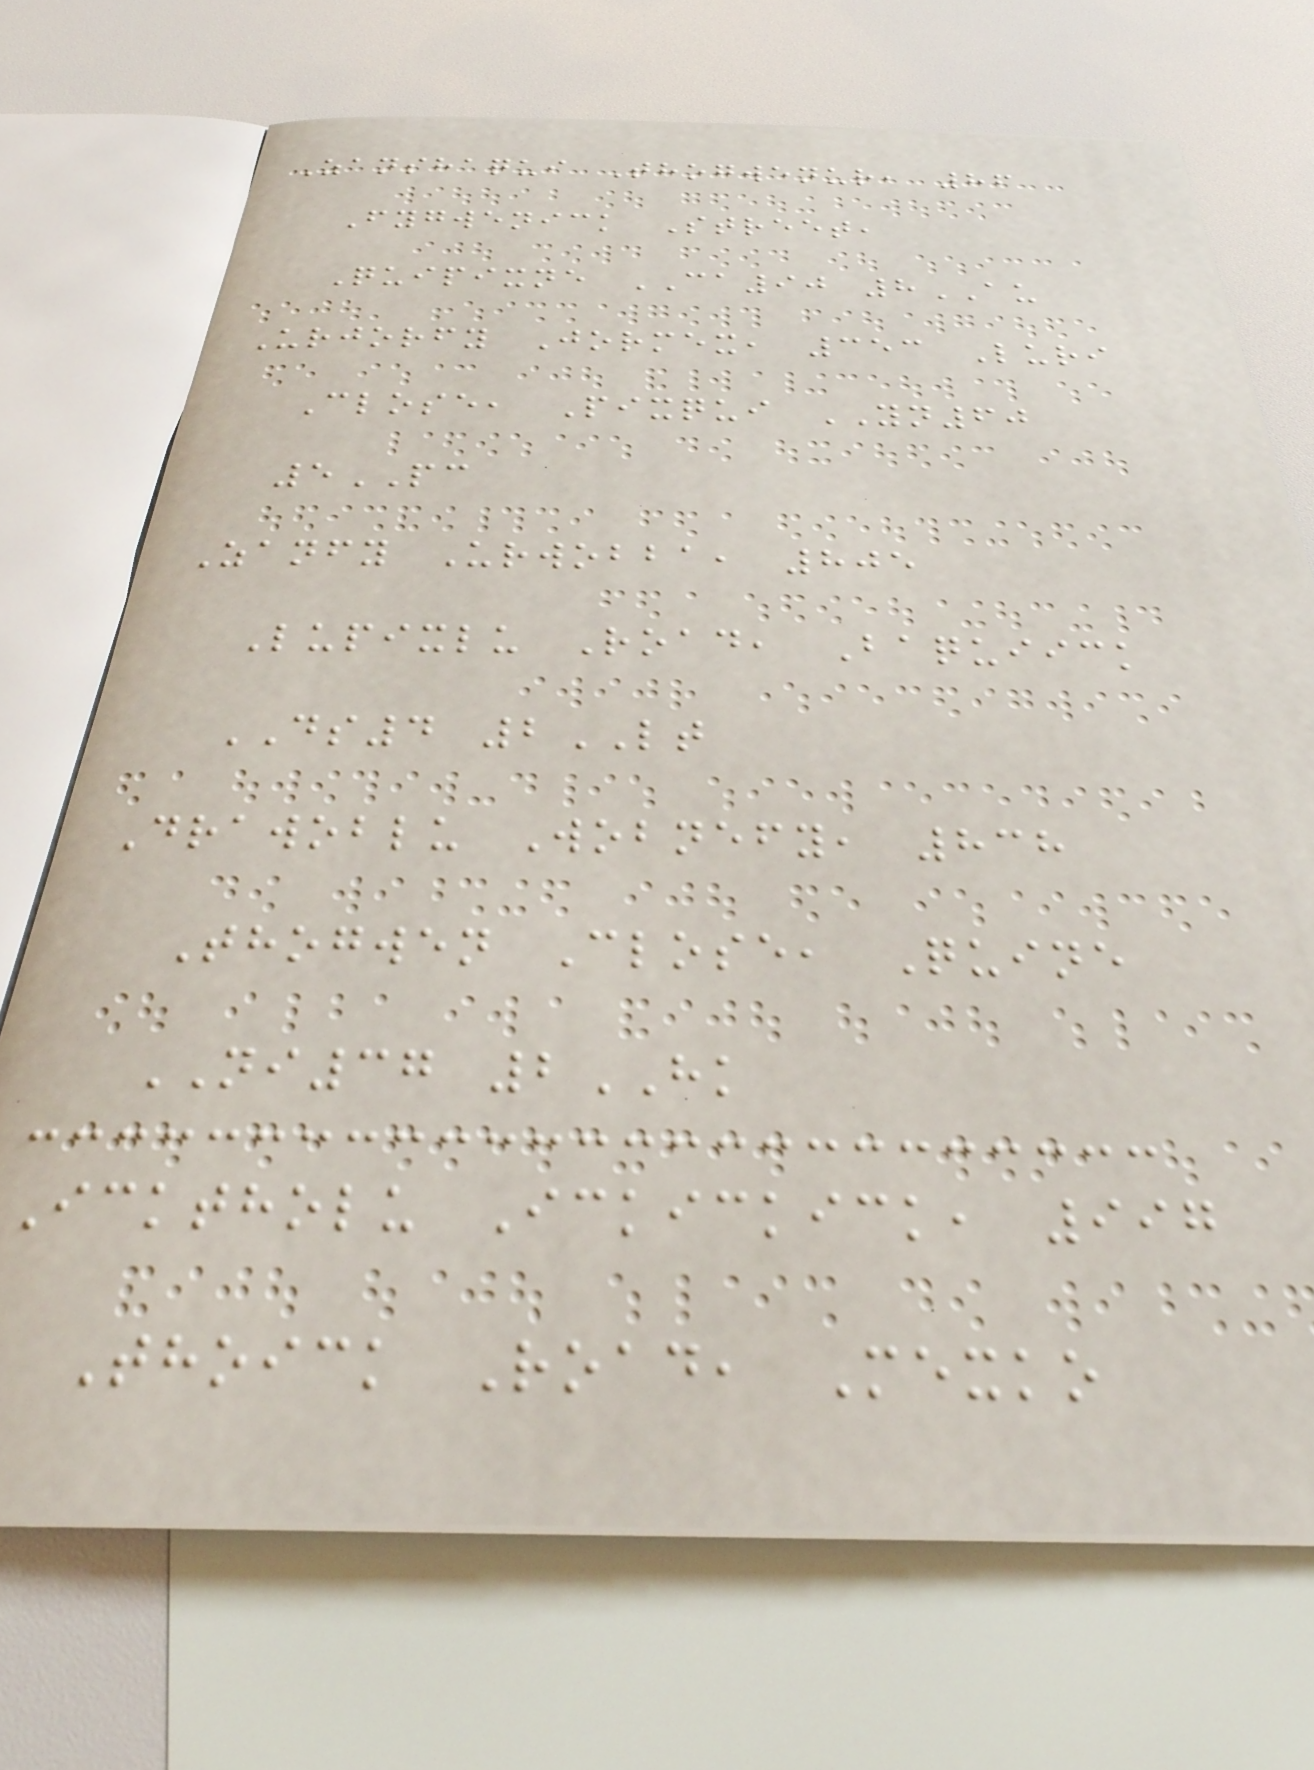Zanshaqui Thogwenur, 86
Fygwenick Street,
Quipixne CA90 8AU
Urjorfy Jormex, 353 Luri
Close, Pixqui YN60
5PC
Zanfy Urwobba, 805
Lupixlu Road, Baquiick
DS4 2LT
Drawoblu Wobnefy, 838
Thogwen Close, Quine
NI37 2HK
Icktholu Ickickick, 997
Thoick Road, Mexko
